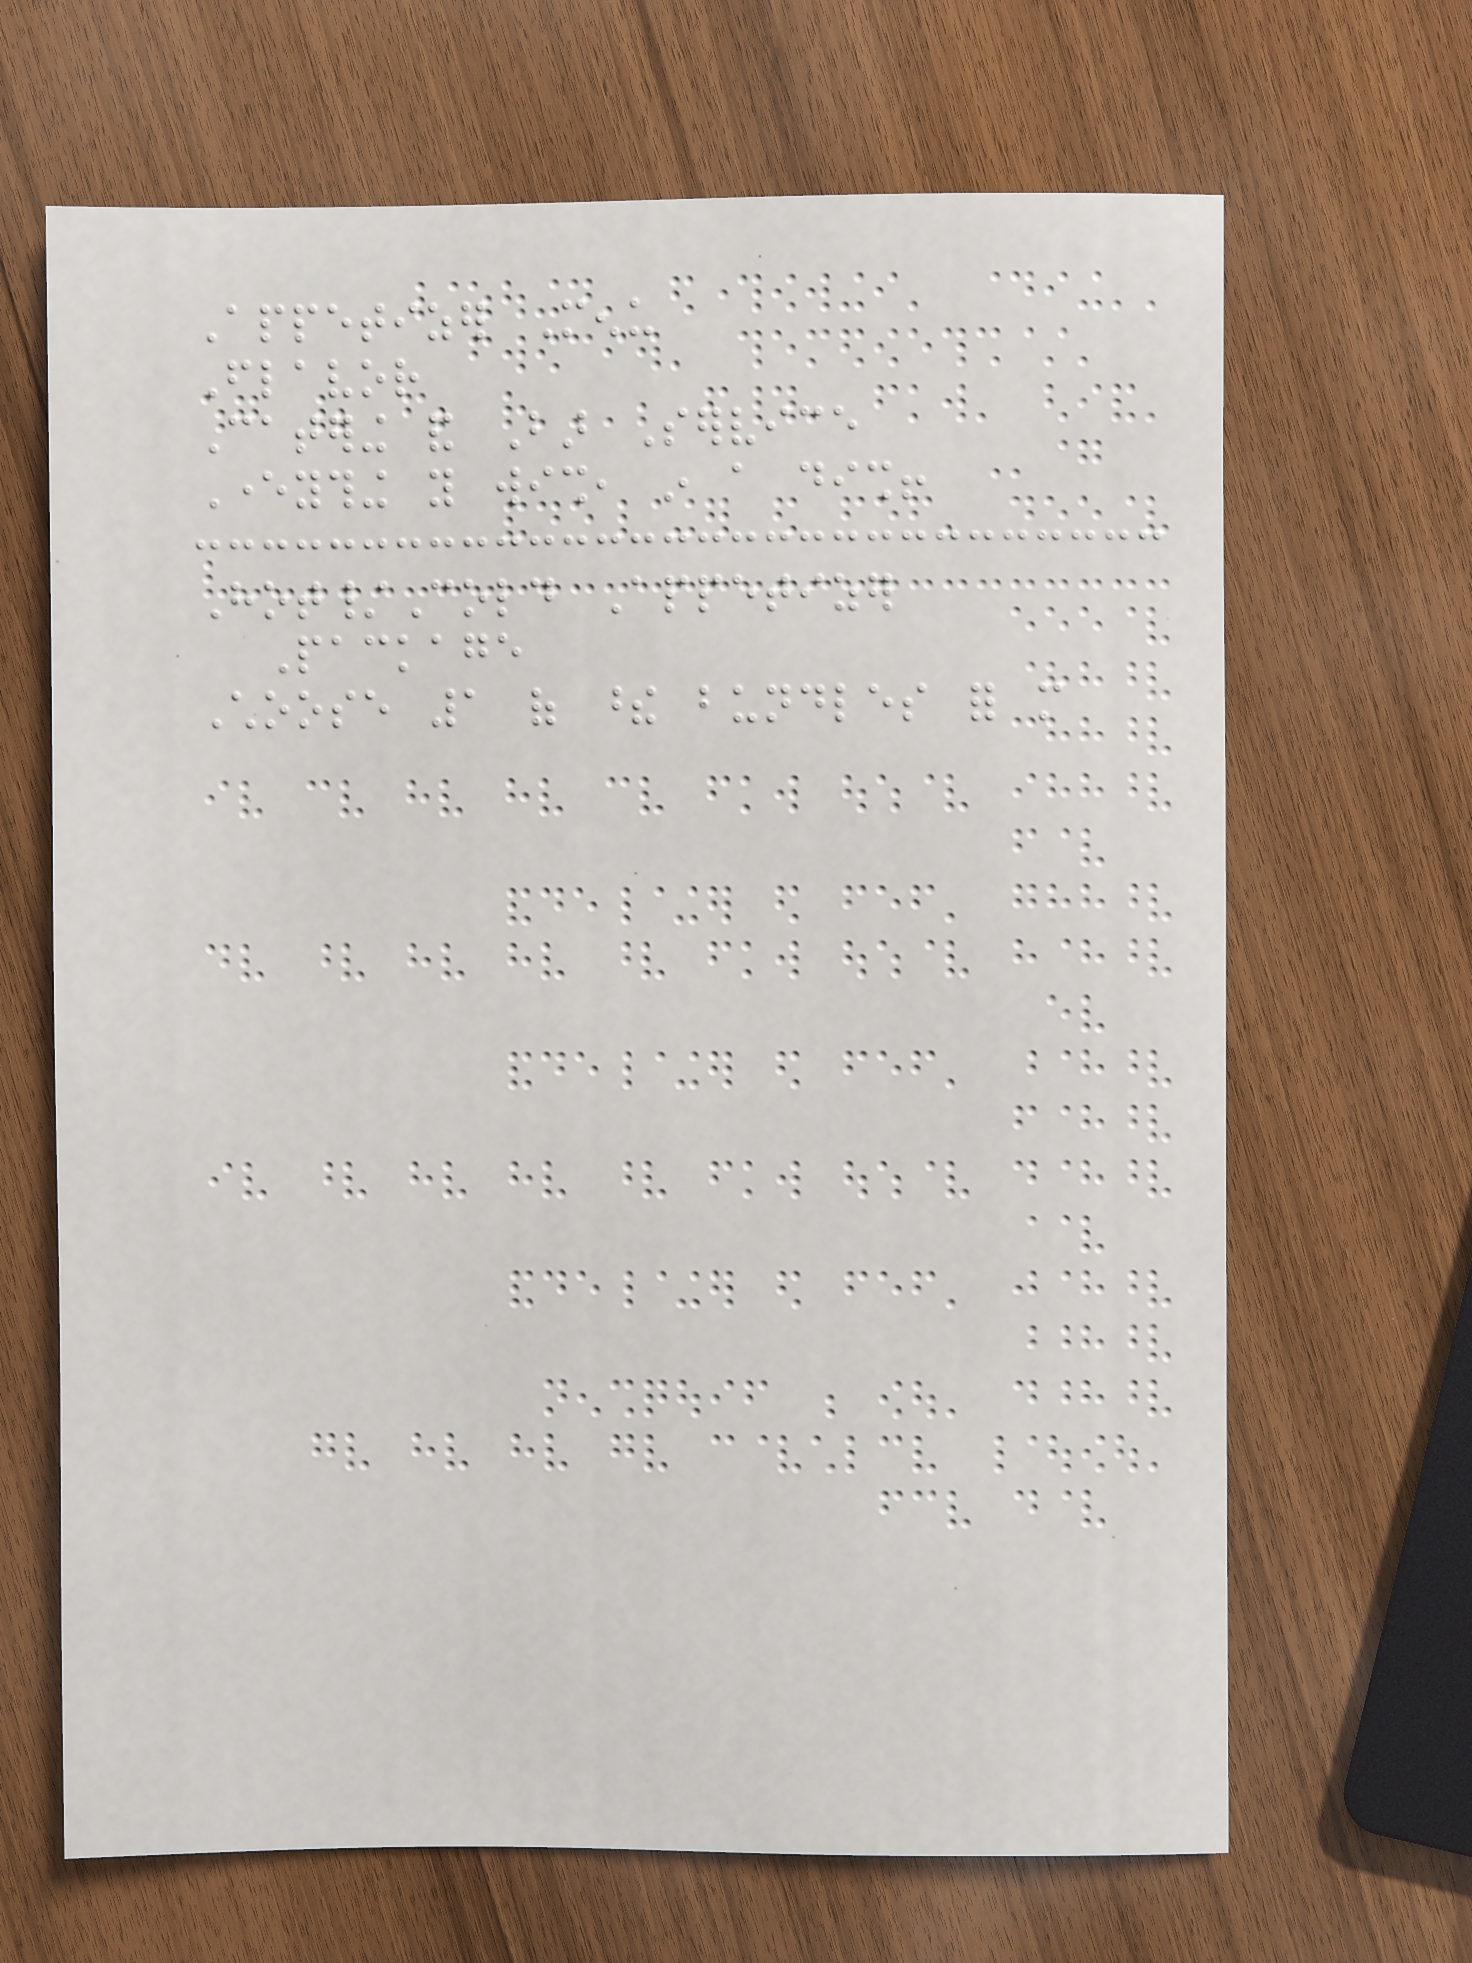Appetizer Menu
Flavor
Catering and Bar Service
Everything you wish, in a dish!
Hot/Cold Appetizer
Package
Choose 1 of these bundles for more
